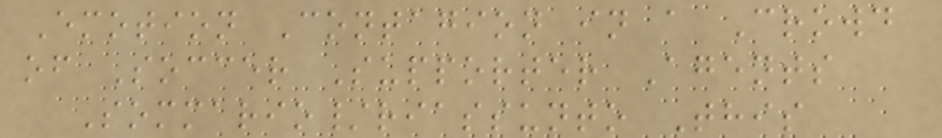Emotion Contagion in a Crowd
of Soccer Supporter Agents
Sommario/riassunto This
